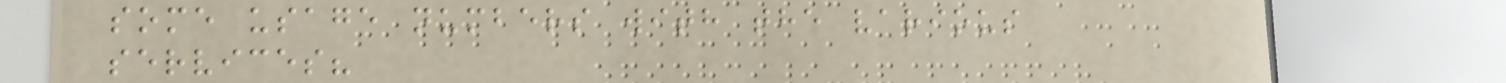some usage numbers with the various
services?
